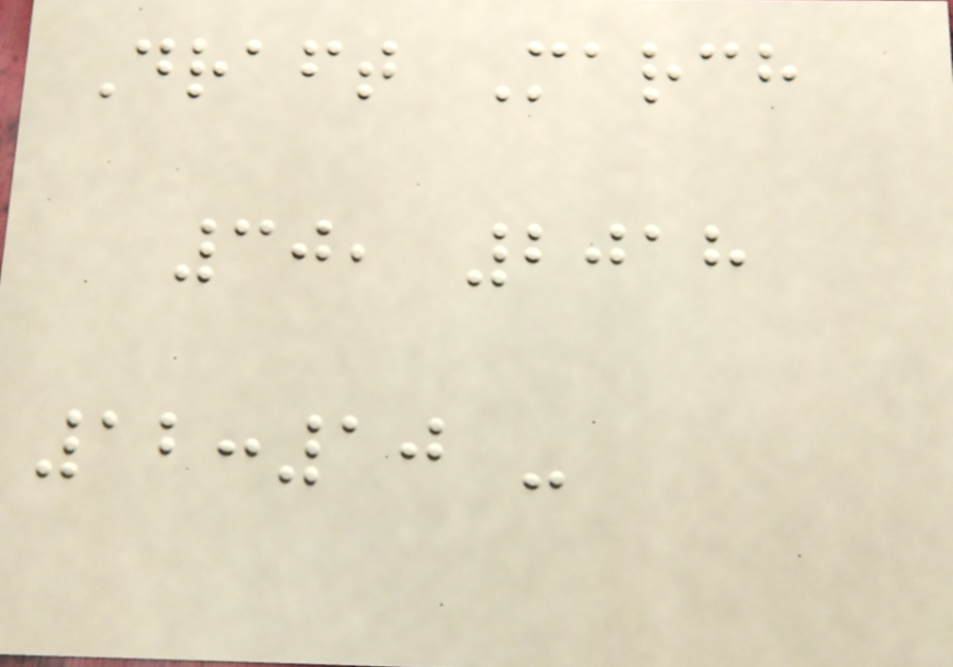Draft March
30, 2018
12:10 -
